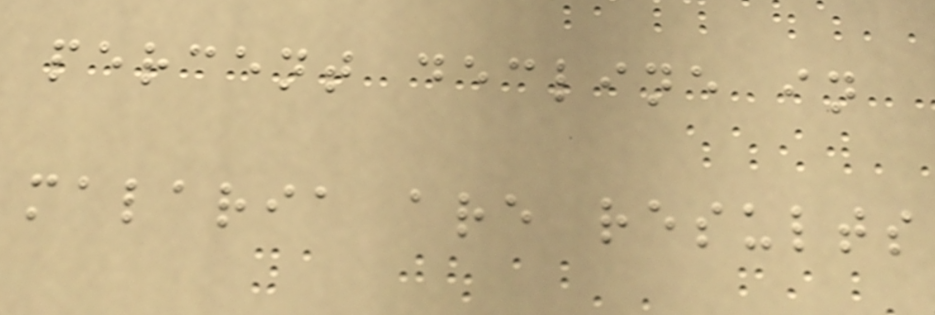percent decline in
malaria are results
